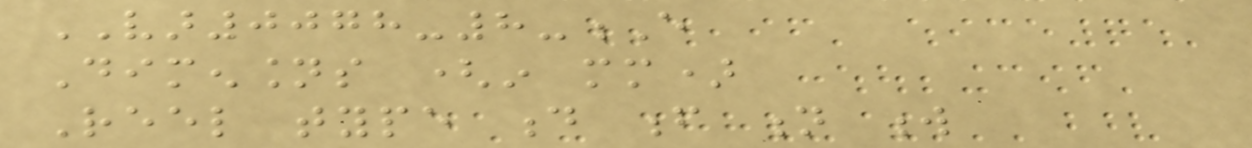VAR0078-8-E
Dimensions (in mm)
Reel type d f n w
